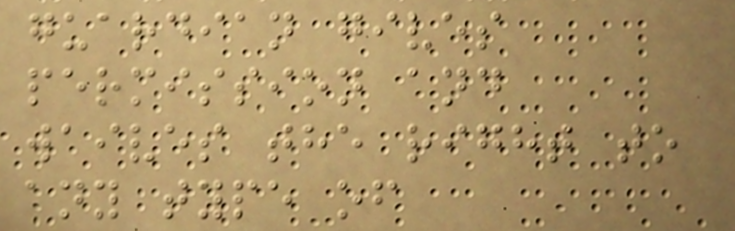guardian gives
permission and
waives the right to
any type of
